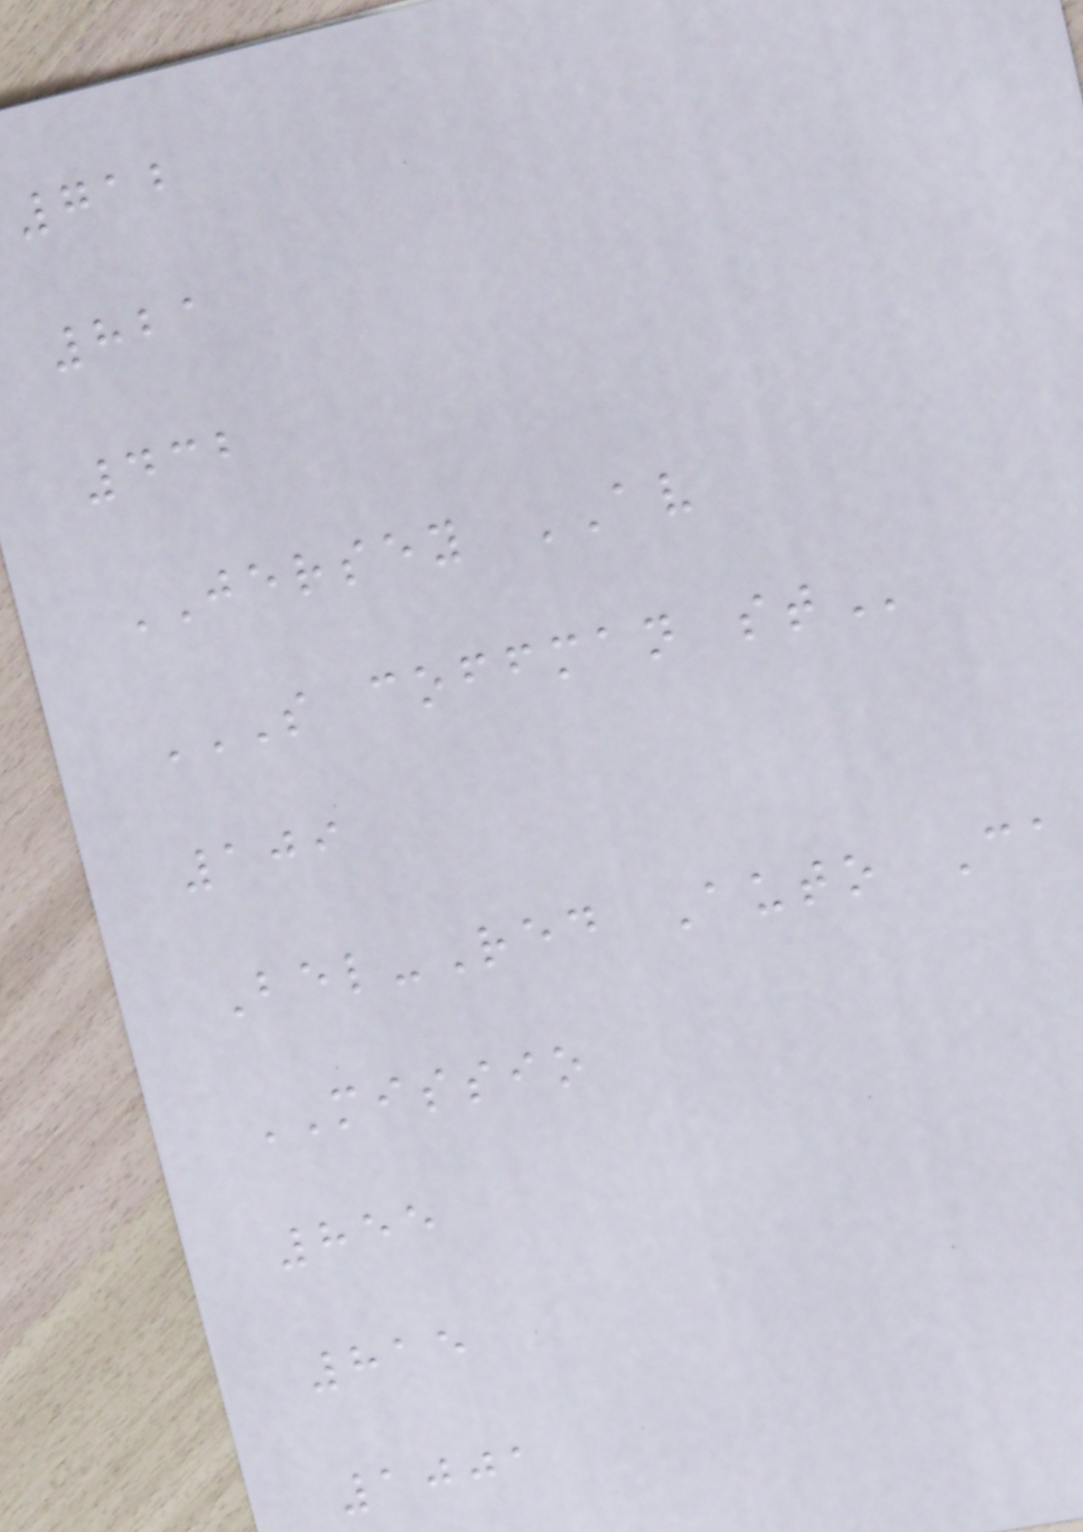712
821
432
JERSEY AV
S COFFMAN ST
109
Bel-Red Auto Ca
MISSIO
855
815
1001
